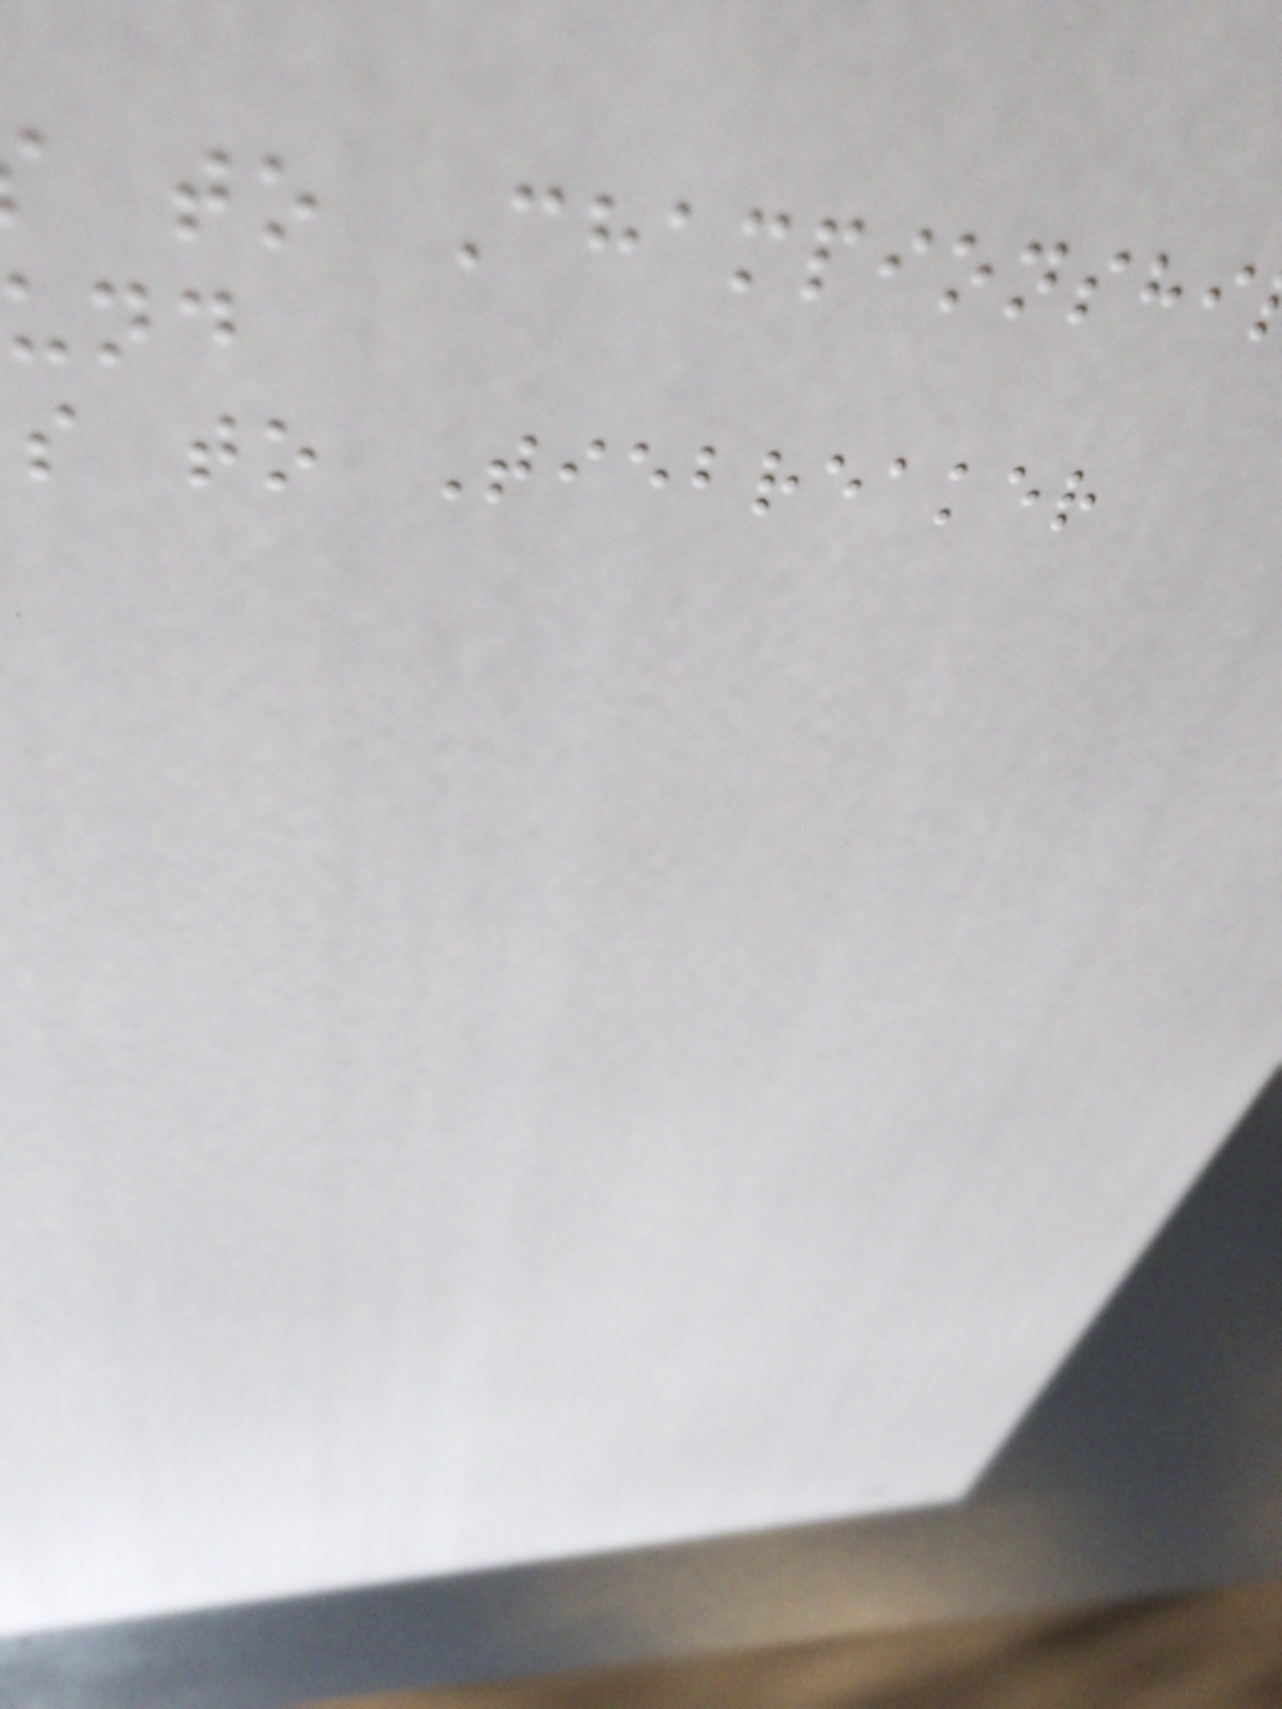to Championshi
s to Tiebreaker
